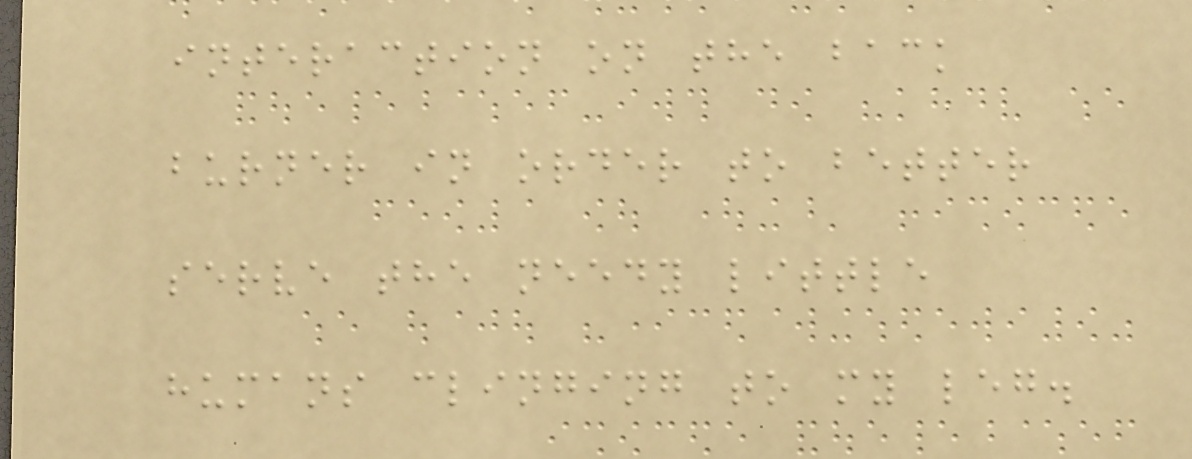interaction on the back
burner in order to better
serve the needy little
humans clinging to my leg.
